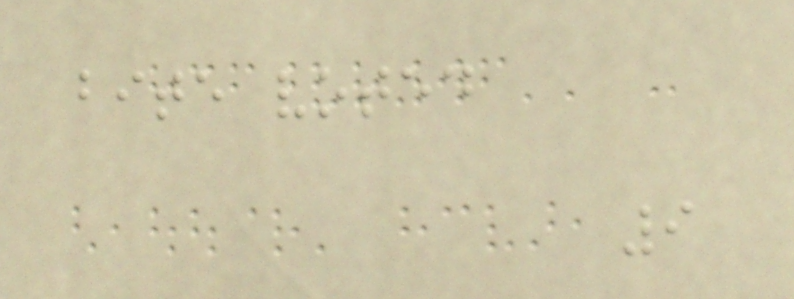bite voted
9
